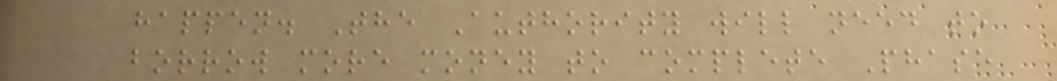happen. The Authority will need to
borrow more money to complete Phase
